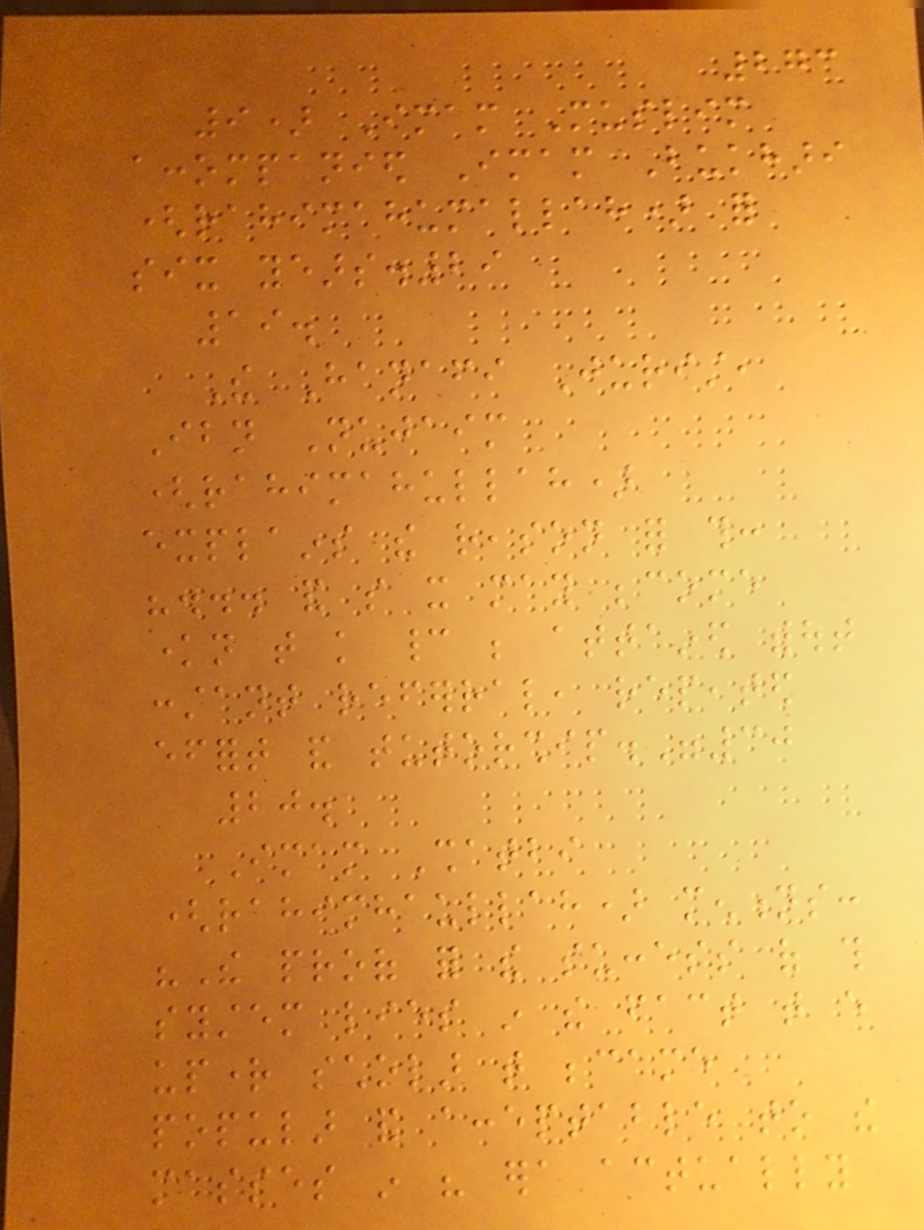273
9) Imam Muslim
accompanied Imam Bukhari
(rahimahumallah) for
six years.29
19.
The Hanafi Jurist,
Ibn Nujaim
(rahimahullah)
explains the reason for this:
"... and so it may become
known that knowledge cannot be attained without
constant referral, repeated
effort and tutorship."30
20.
Imam Shatbi
(rahimhaullah) mentions:
"The proof for the success of this
system lies in the fact that every
upright scholar that became
popular and acceptable to the
masses in his era actually
